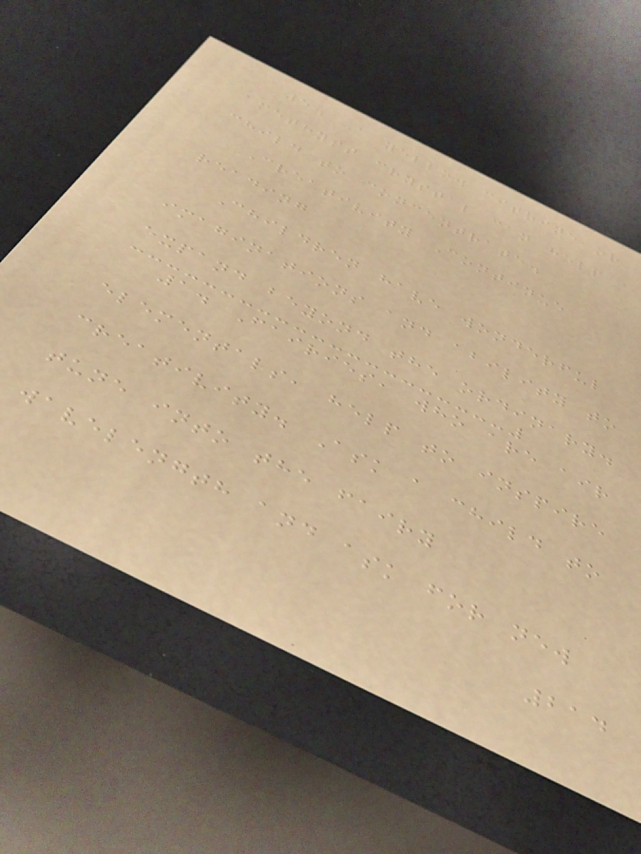5. A yellow citrine or
amethyst crystal can help a
child to concentrate.
Creativity Continue
reading
Children have wonderful
imaginations and ability to
expand beyond the ordinary.
1. Fairies, who are air
elementals, help to inspire
creativity. Ask a child to
tune into the fairy
wavelength and ask for new
214
